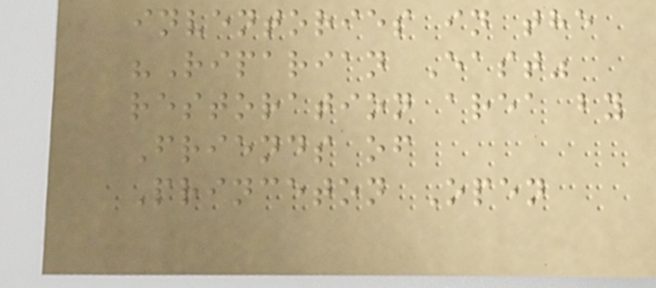inventories in the
"Riparian East"
restoration area by
Friends of
Princeton Open
